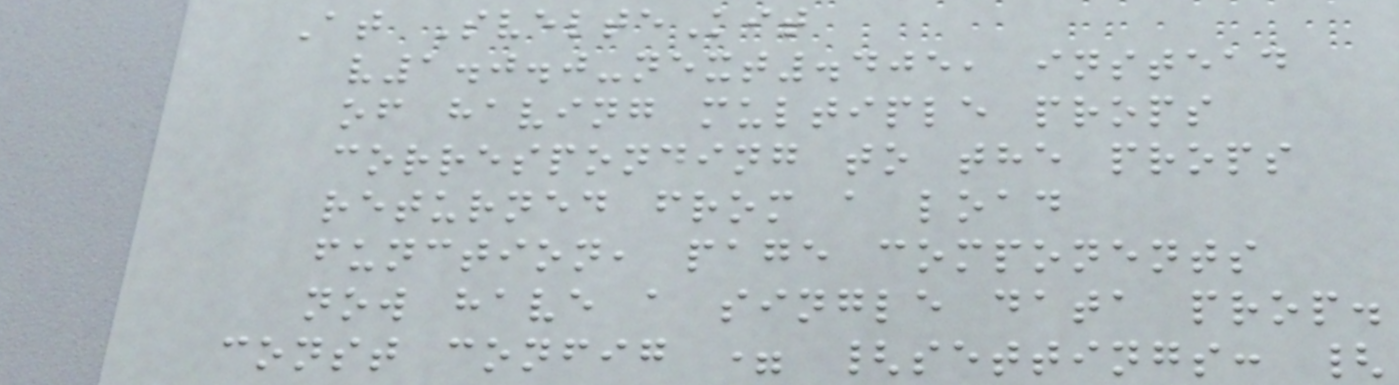At SvelteKit
v1.0.0-next.405, instead
of having multiple props
corresponding to the props
returned from a load
function, page components
now have a single data prop.
const config = {settings: {
